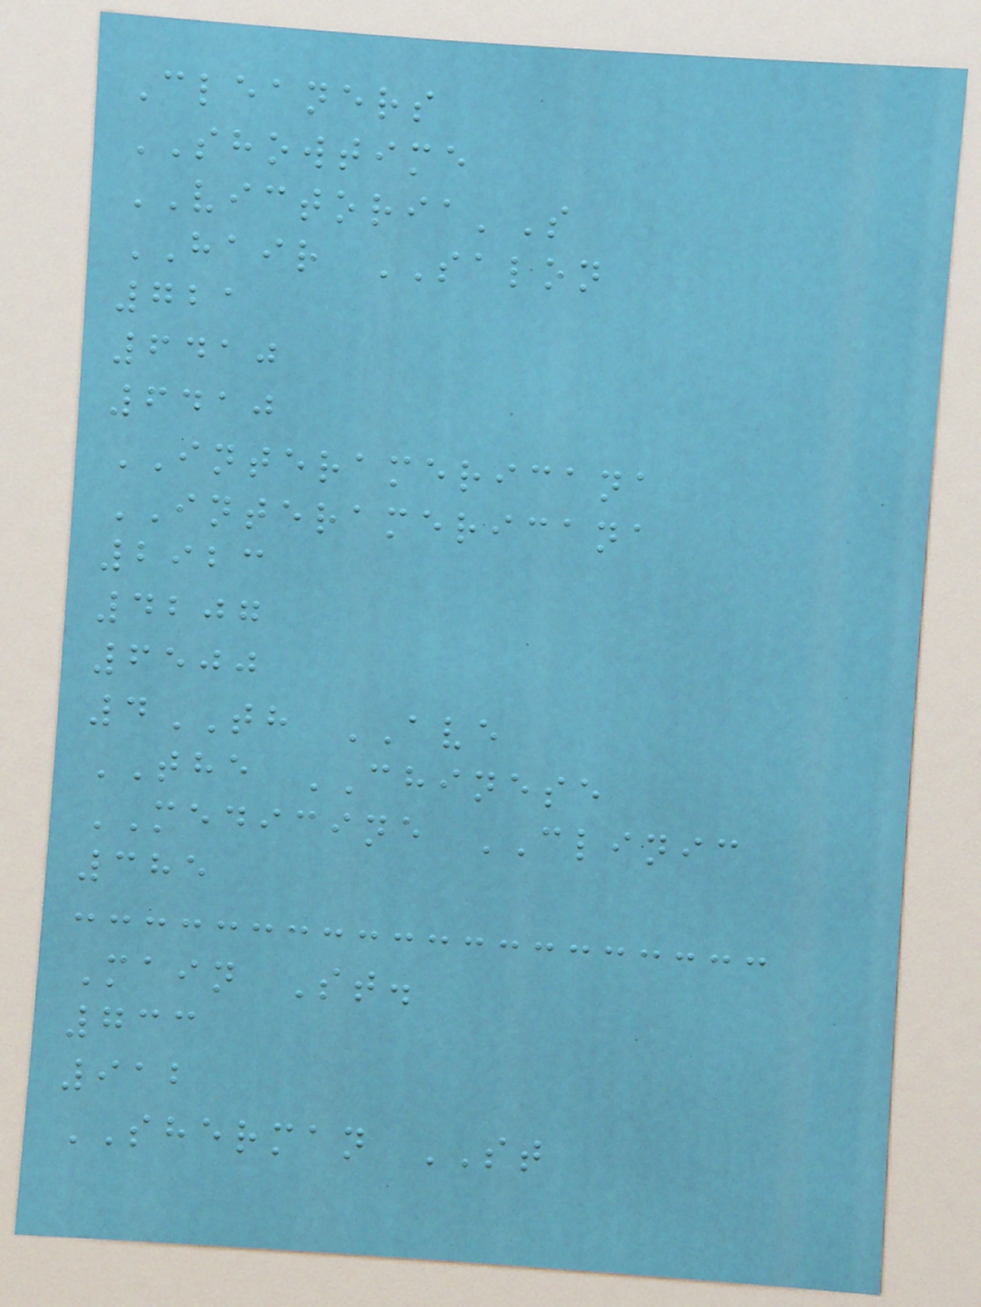Cleaners
SHOWTIME
VICTORIA'S
HAIR SALON
721
6410
6410
INTERAMERICANA
INTERAMERICANA
2923
4207
6500
4TH AVE
THE CHINESE
MEDICINE CLINIC
385
Main St.
733
912
SHERMAN ST
